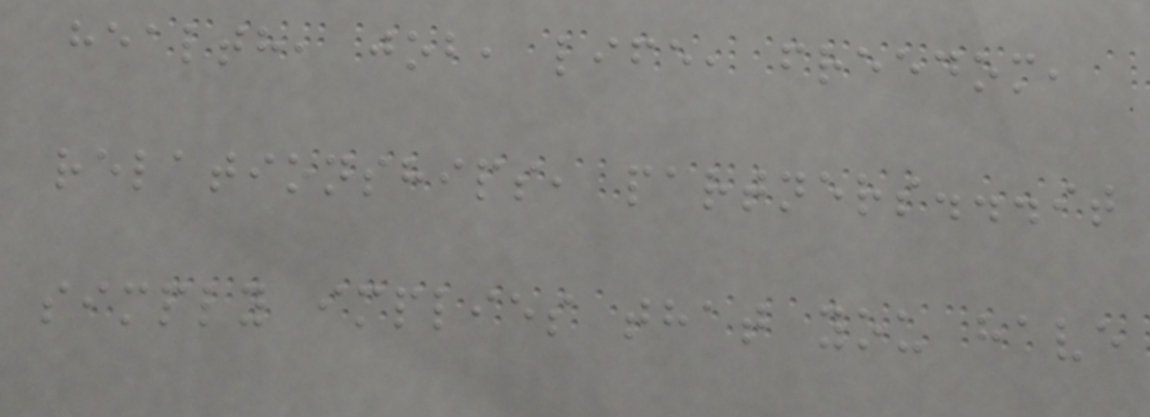health, job, life, freedom,
relationships, partners...it
simply implies that you have
